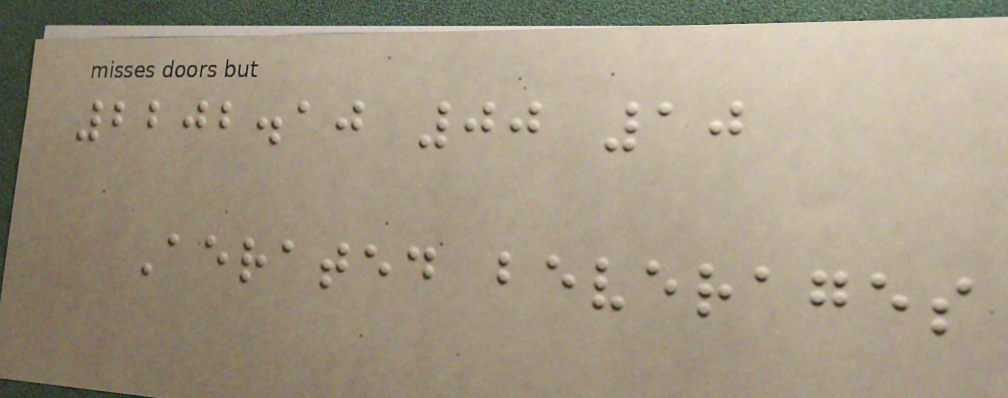2202.10 00 10
Aerated beverages
